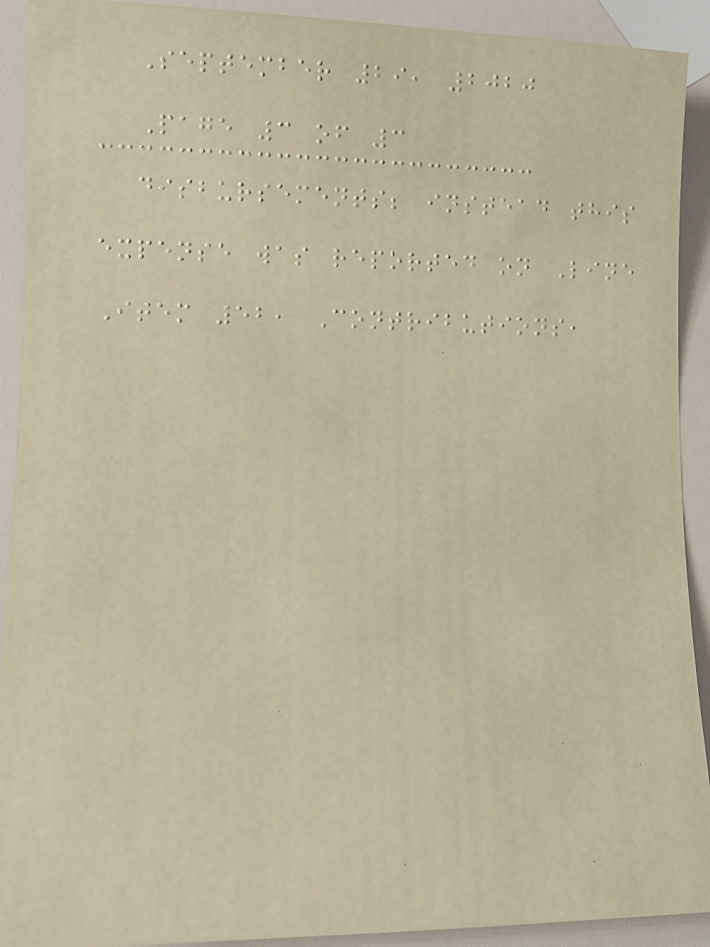September 29, 2020
Page 3 of 3
disbursements; instead this
expense was reported on Line
Item 52, Contributions,
